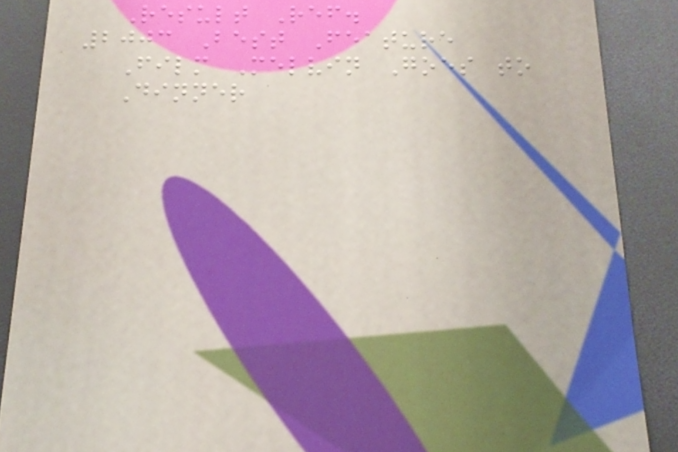Result Ref.
2003 Best Feature
Film Melvin Goes to
Dinner
